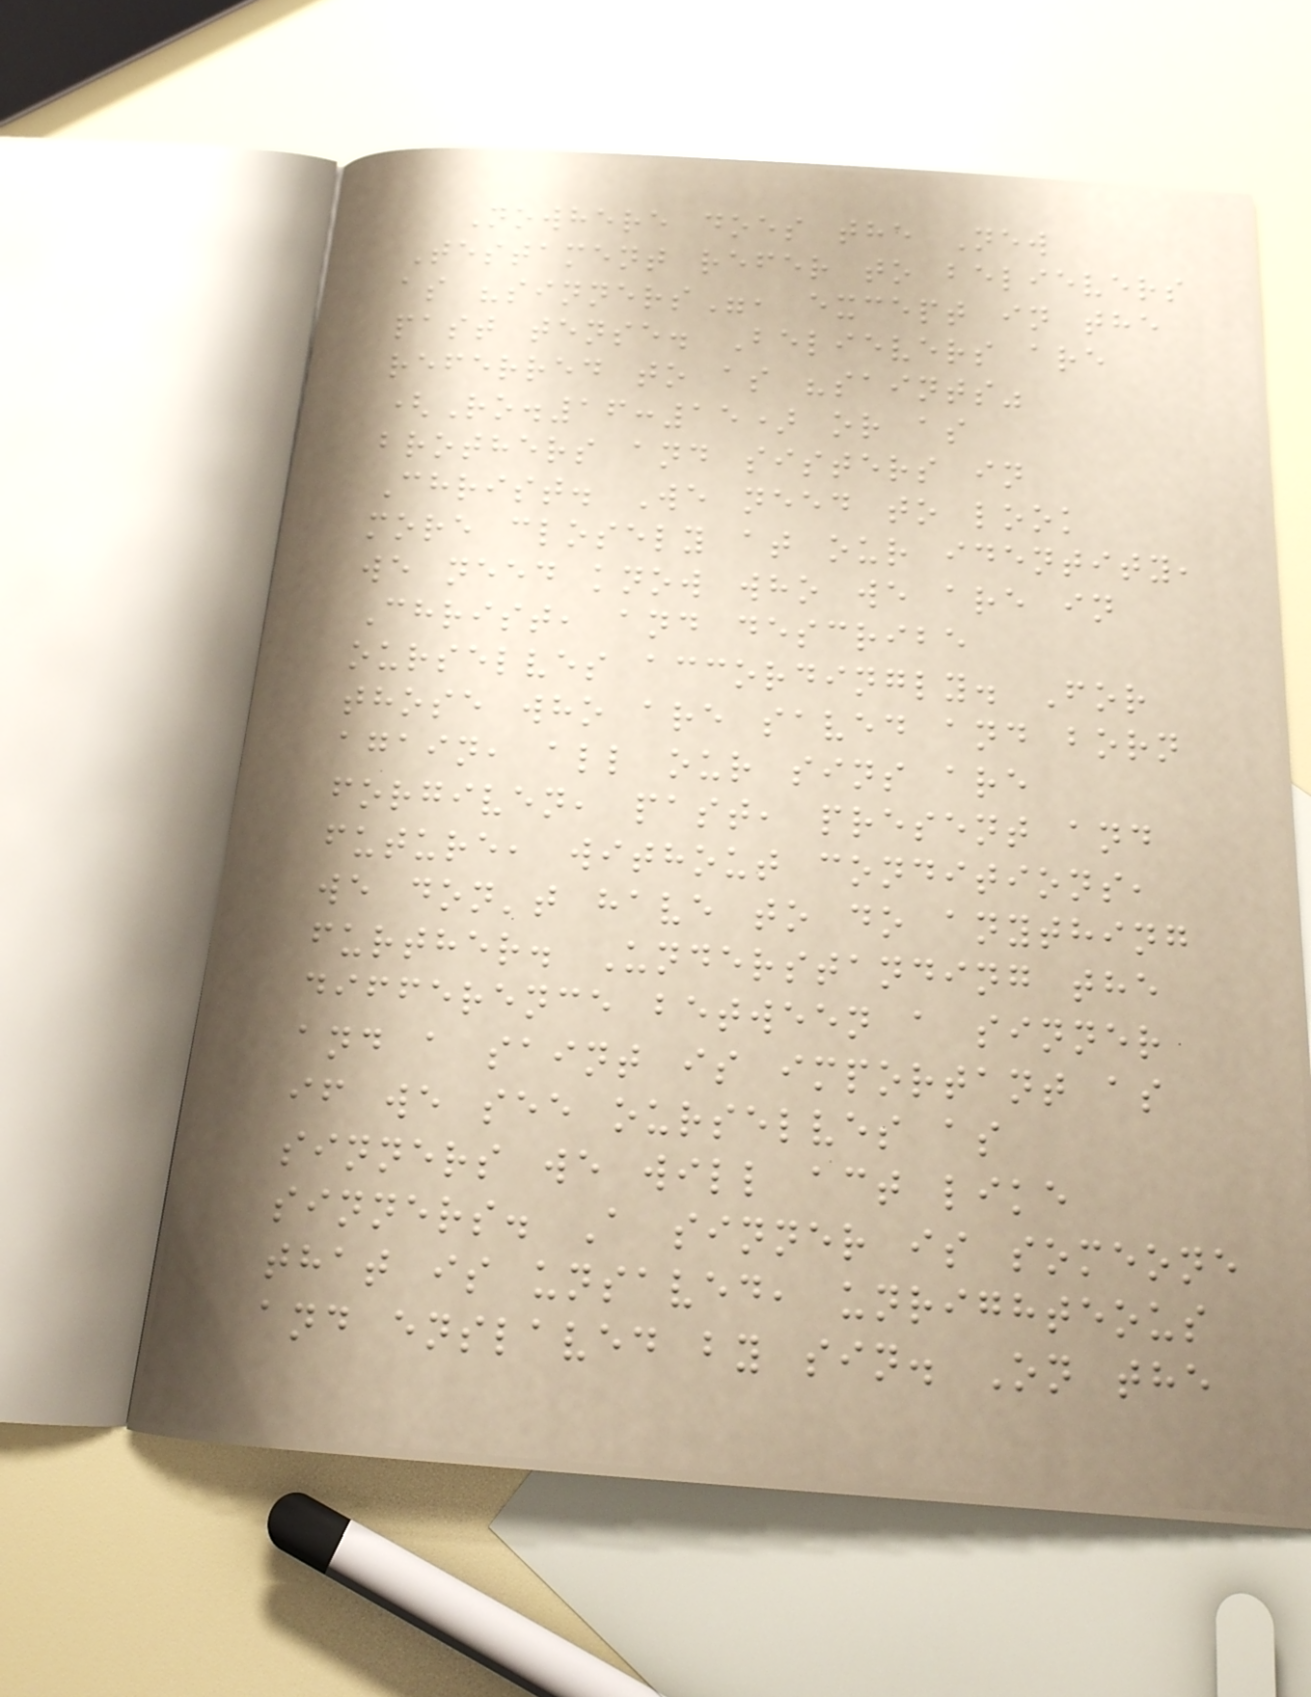Nowhere does the New
Testament refer to believers
as "sinners", except in the
past tense. Believers are
referred to as "saints"
(Ro.16:15) or as
brothers and sisters in
Christ. We need to look
more closely at our identity,
we need know who we are in
Christ, and describe
ourselves accordingly. For
those who are saved and born
again, all our sins are
forgiven, past, present and
future, without conditions,
we don't have to do anything
further. Understanding the
difference between a sinner
and a saint is important as
if we see ourselves as
sinners we will act like
sinners. A sinner is someone
that is unsaved, unrighteous
and enslaved by sin. On the
